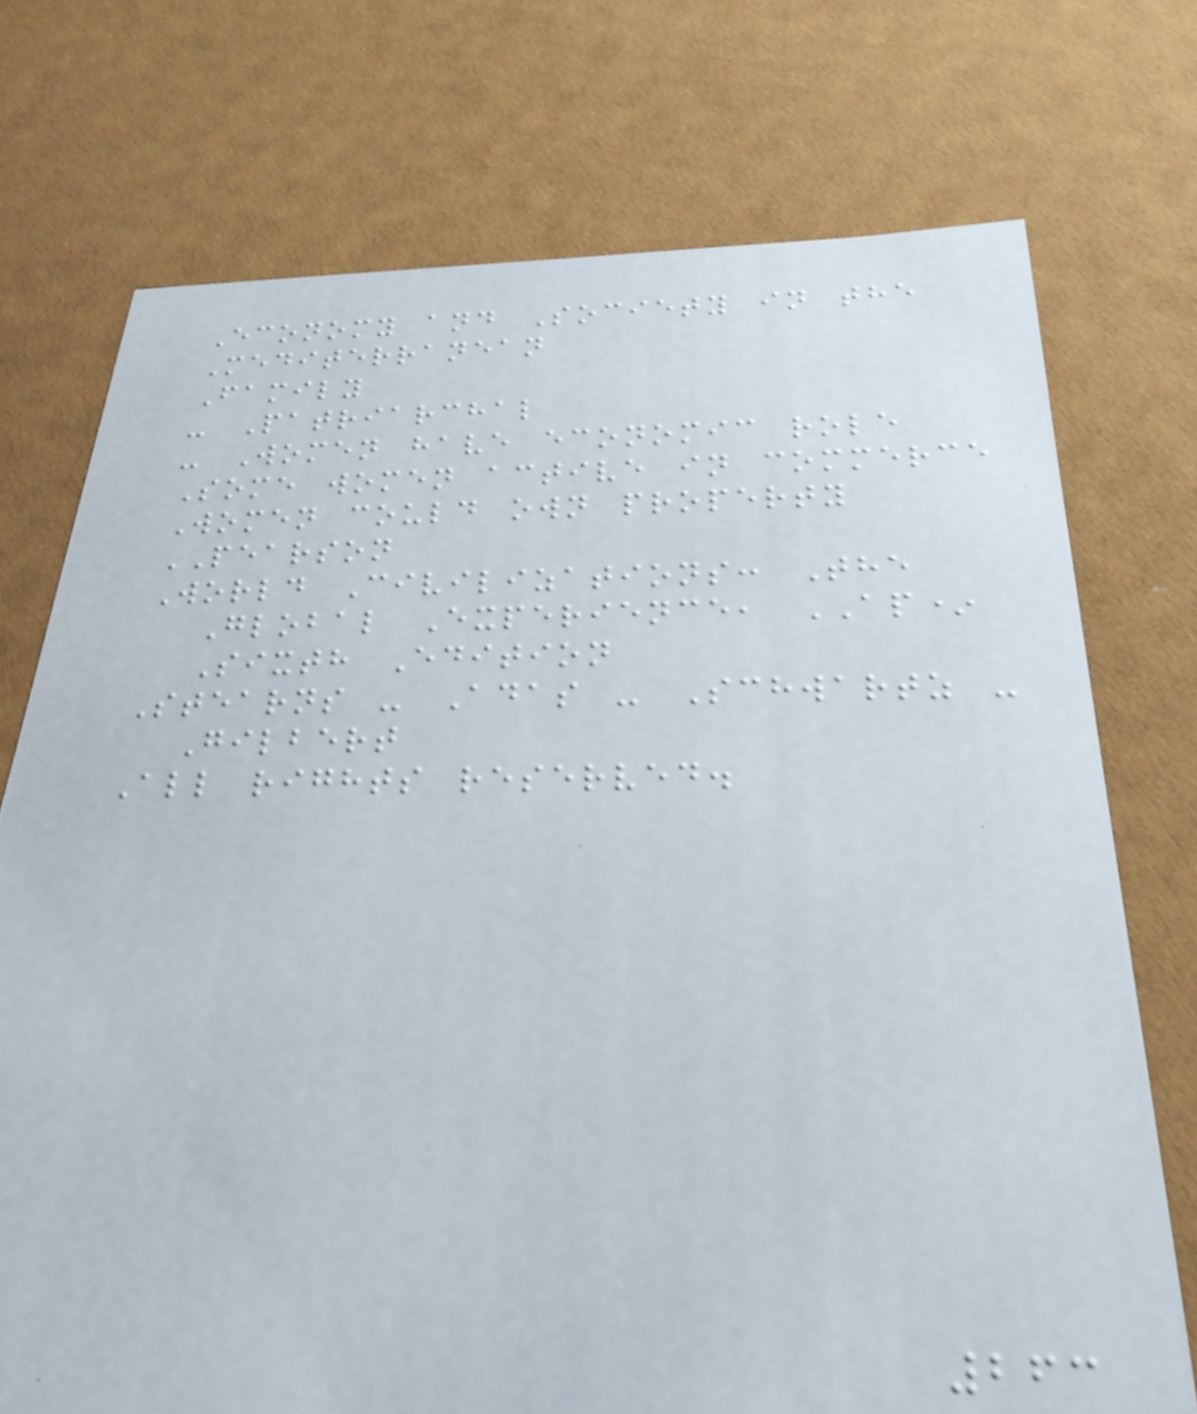Economy and Society in the
Mediterranean
Family
- Patriarchal
- Women have economic role
Some women active in commerce
Women could own property
PEARSON
World Civilizations: The
Global Experience, AP*
Sixth Edition
Stearns - Adas - Schwartz -
Gilbert
All rights reserved.
263
